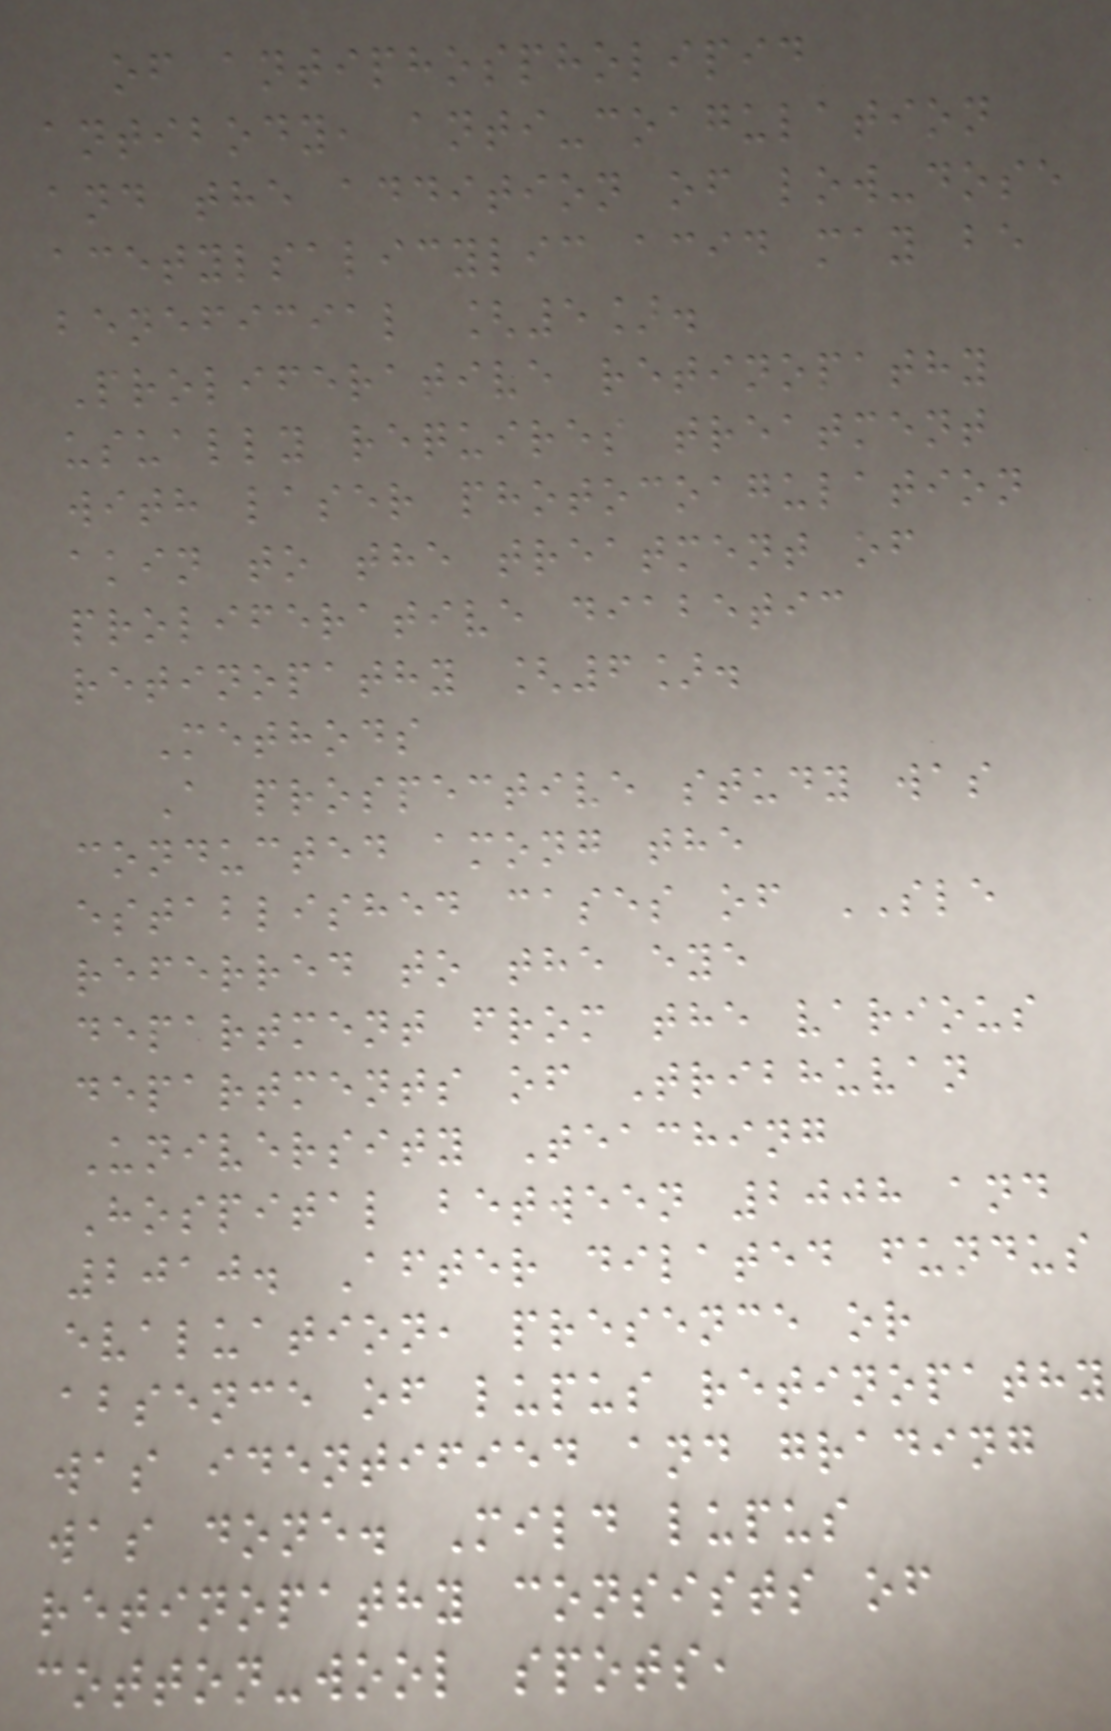of antiphospholipid
antibody, anti-coagulation
and the addition of low-dose
acetylsalicylic acid may be
beneficial [5].
Proliferative retinopathy
usually requires treatment
with laser photocoagulation
akin to the treatment of
proliferative diabetic
retinopathy [6].
Methods
A prospective study was
conducted among the
established cases of SLE
referred to the eye
department from the various
departments of Tribhuvan
University Teaching
Hospital between 2008 and
2010. After dilated fundus
evaluation, presence or
absence of lupus retinopathy
was identified and grading
was done. Mild lupus
retinopathy consists of
cotton-wool spots,
